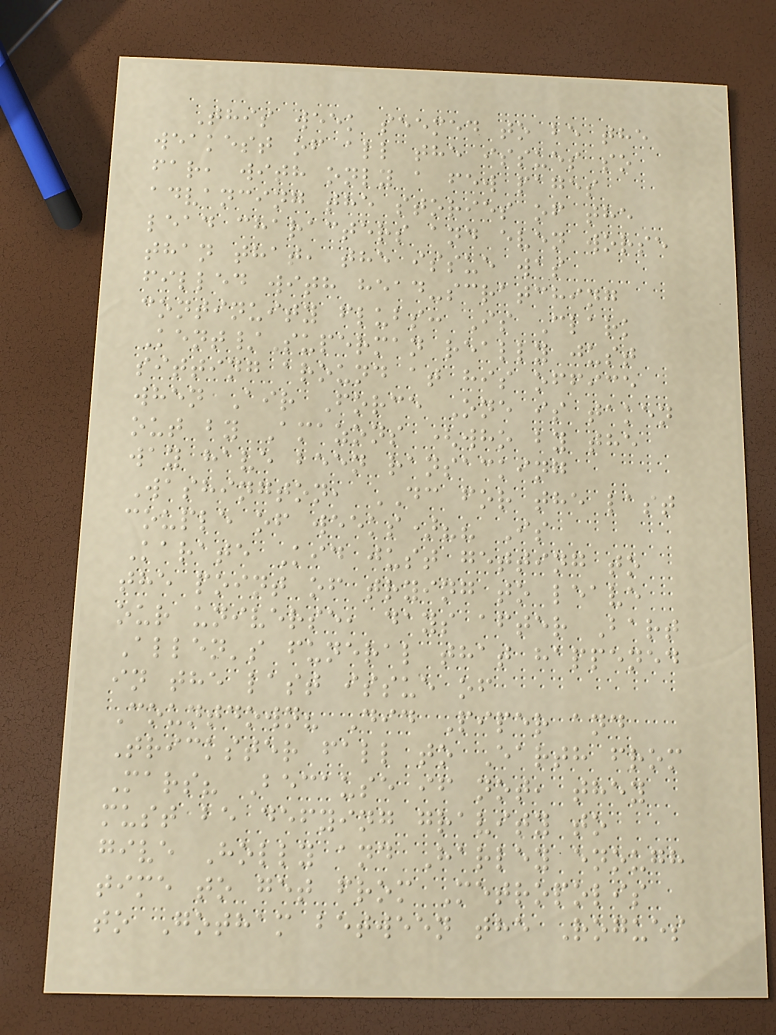This week seemed to be the
weakest of all the issues so
far, with only a few pages
advancing the stories of the
lead characters and even worse
than that, the issue was
filled with head-scratching
continuity flubs: Is Clark
Kent/Superman really just
sitting around at his office
when Air Force One is taken
out by Amazons (who by the
way have been ransacking
Washington, DC for the last
couple of weeks)?? Is
Karate Kid just getting to
the point of trying to leave
our universe, days after Bart
Allen's funeral that happened
in the last issue of
Countdown? Did Piper and
Trickster fall to Earth from
Mars? Because if not, they
must be defying gravity to
give Holly and Harley enough
time to get from Metropolis
to Gotham between the Rogues
